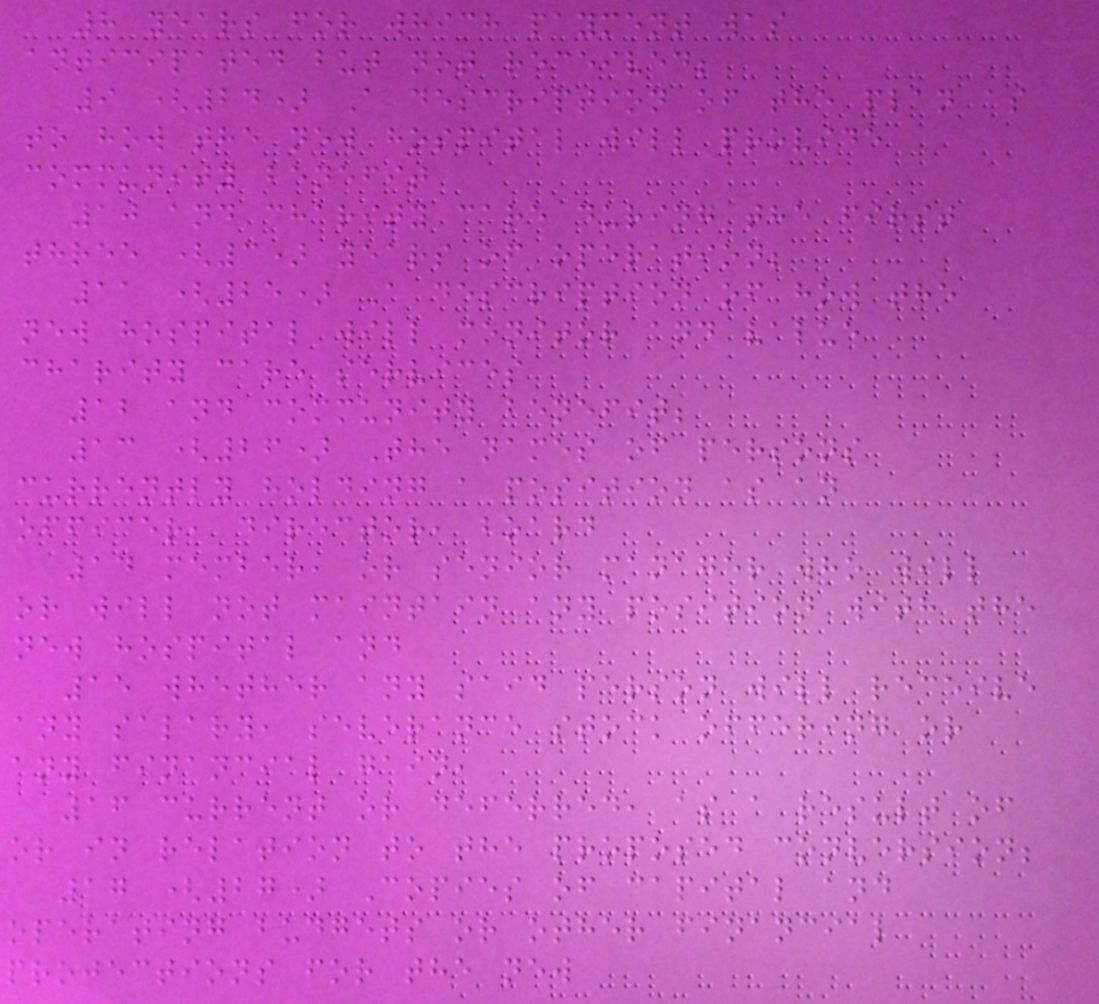8 years for which payment was
anticipated but not received;
9 (24) A description of the plan as
to how the new hospital will provide
community benefit
10 and charity care during the first
three (3) years of operation;
11 (25) A description of how the
new hospital will monitor and value
charity care services
12 and community benefit;
13 (26) The names of persons
currently holding a position as an
officer, director, board
14 member, or senior manager who will
or will not maintain any position with the
new hospital and
15 whether any said person will receive
any salary, severance stock offering or
any financial gain,
16 current or deferred, as a result of
or in relation to the proposed conversion;
17 (27) Copies of capital and
operating budgets or other financial
projections for the new
